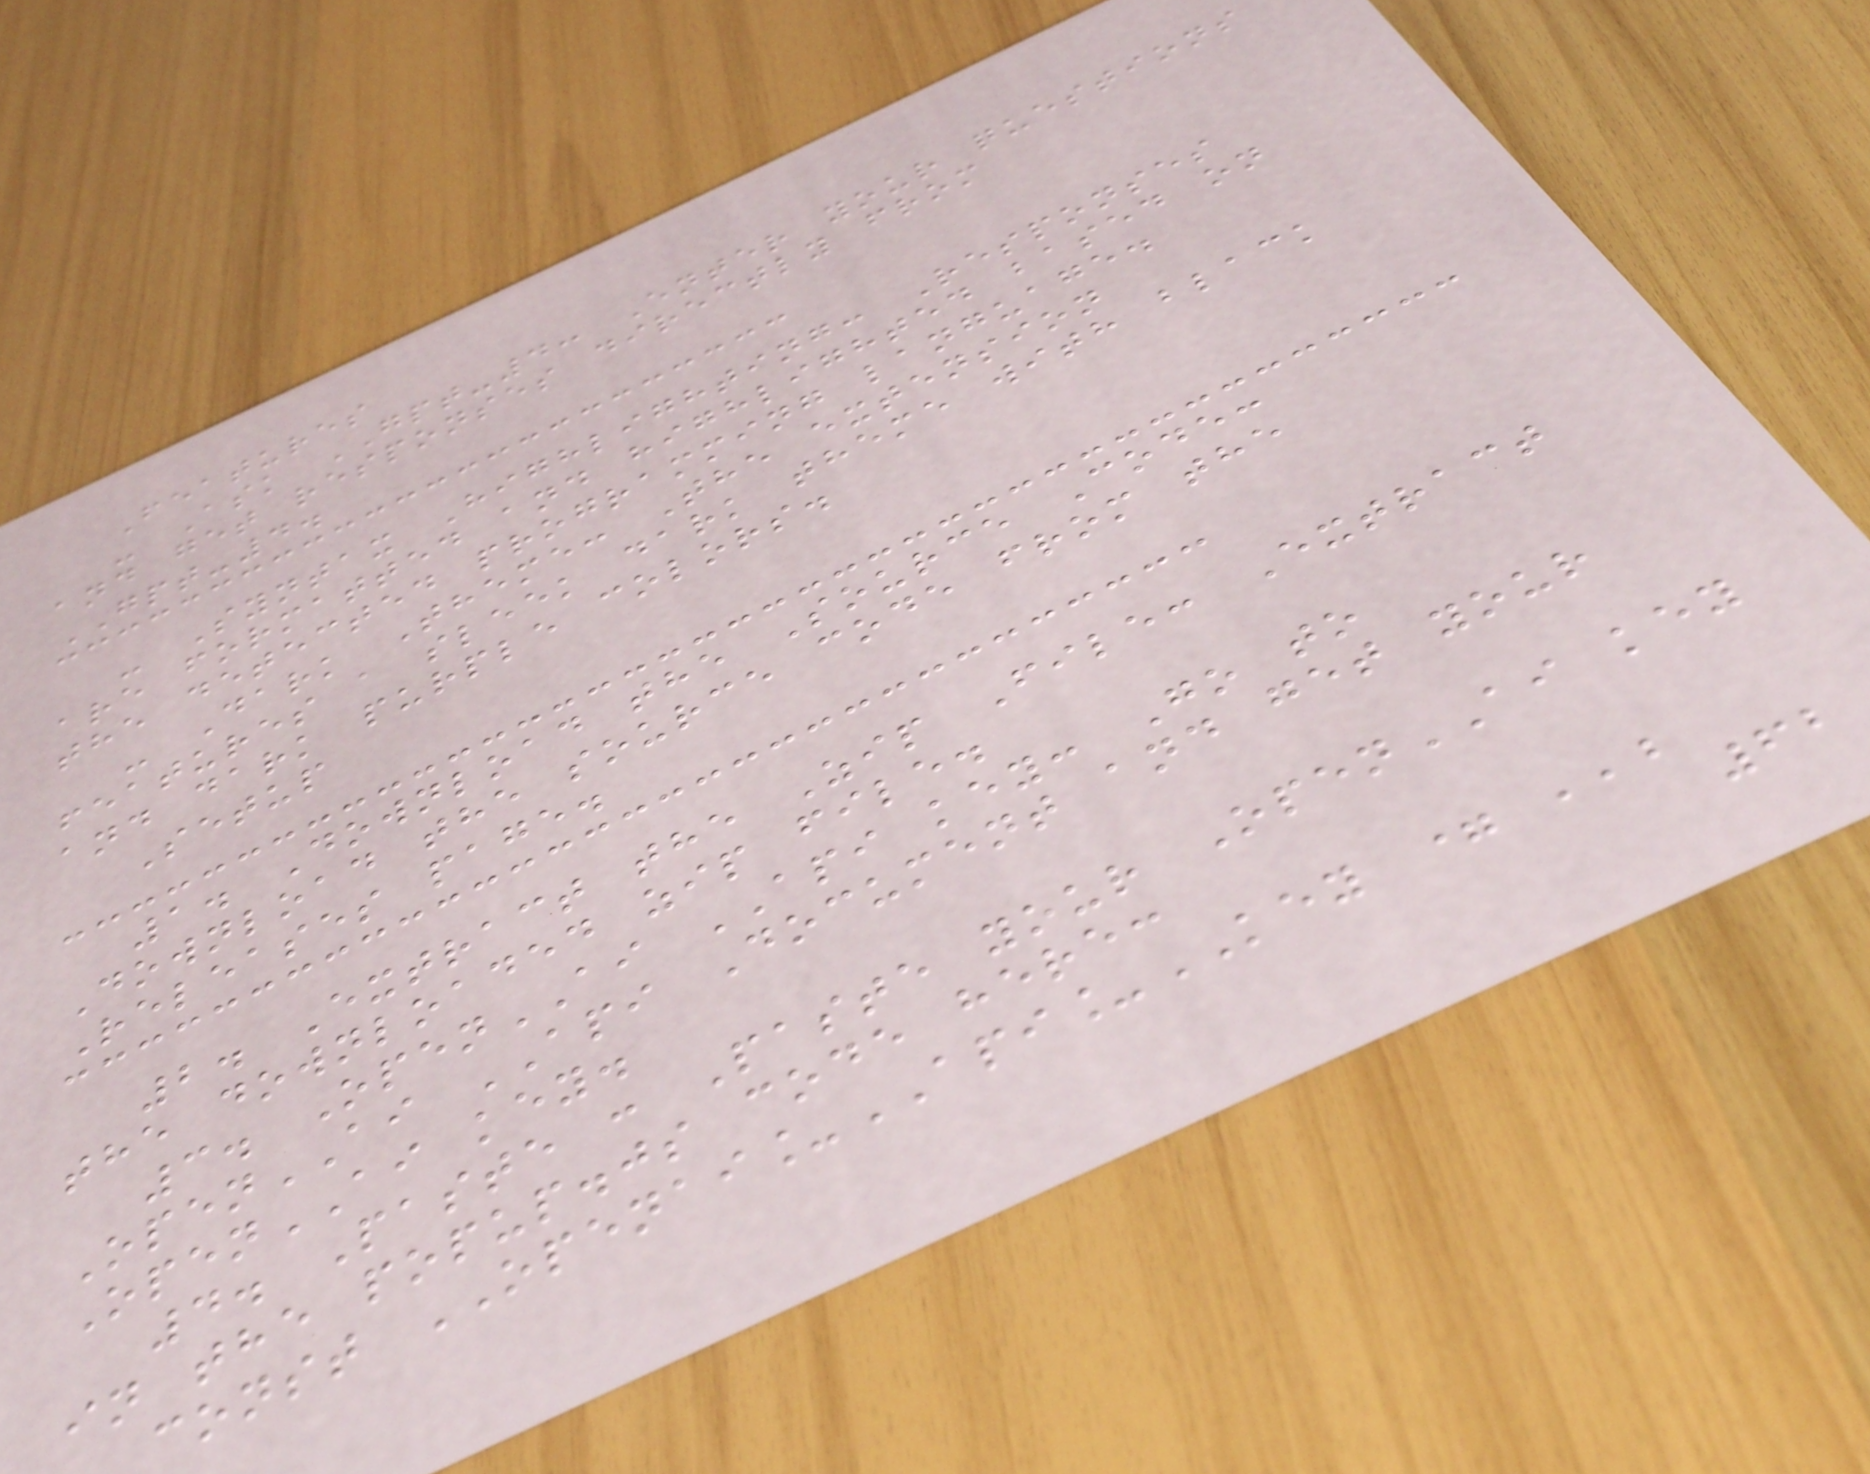Features
- Ask GPT-4: Enter your questions
and get responses directly from
GPT-4.
- Syntax Highlighting: Responses
are formatted and highlighted based on
the detected programming language.
- Dark Theme: The extension
features a sleek dark theme with black
and dark purple colors.
Setup
1. Download the Source Code:
Download the source code from the
Releases page.
2. Extract the Zip File: Extract
the downloaded zip file.
3. OpenAI API key: Go to
OpenAI API Document and get your
OpenAI key.
4. Paste : Paste your OpenAI key
in the popup.js code here:
const OPENAI_API_KEY = '';
62
